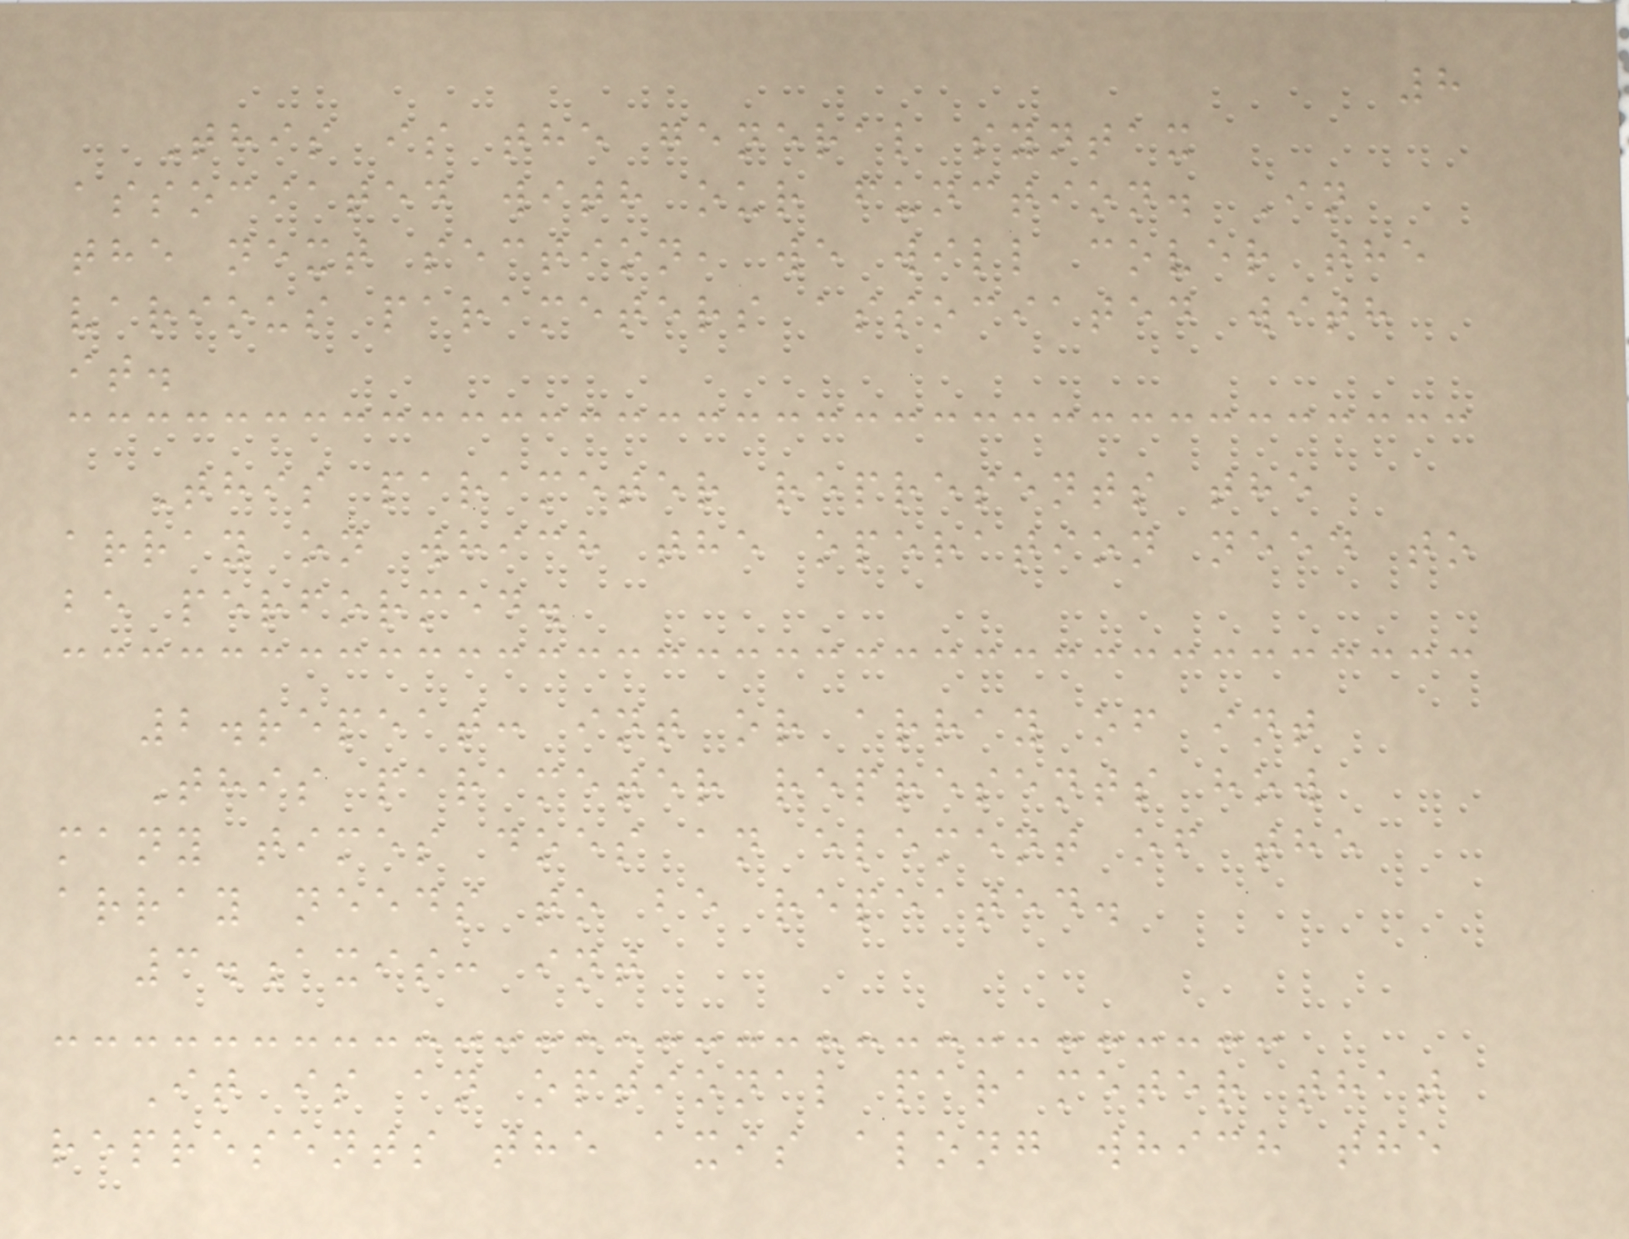8
This is the general syntax
associated with our function. In
the next section, we will cover the
various parameters associated with
it.
This parameter represents the
array on which the operation need to
be performed.
2.repeat: int or array of int
This parameter represents how
many times does an element of the
array needs to be repeated.
3.axis: int
It is an optional parameter that
represents the axis along which the
